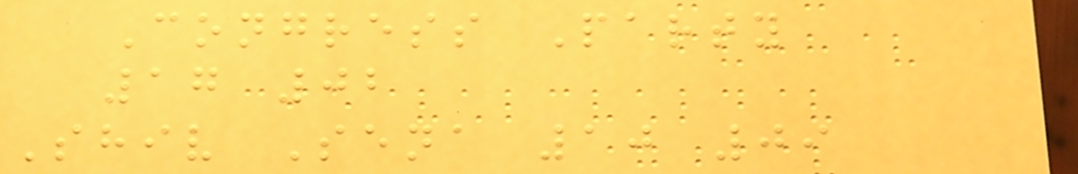Congress Party
17 02
Shiv Sena 10 09
